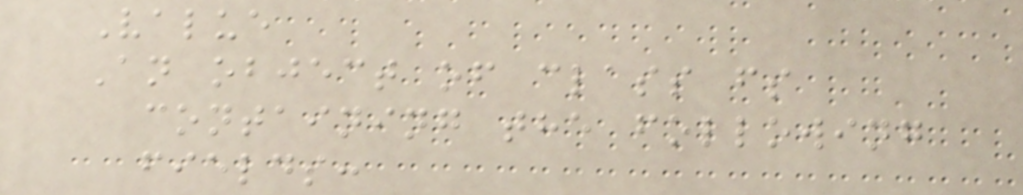Value
An object of class fs
containing the following
fields:
